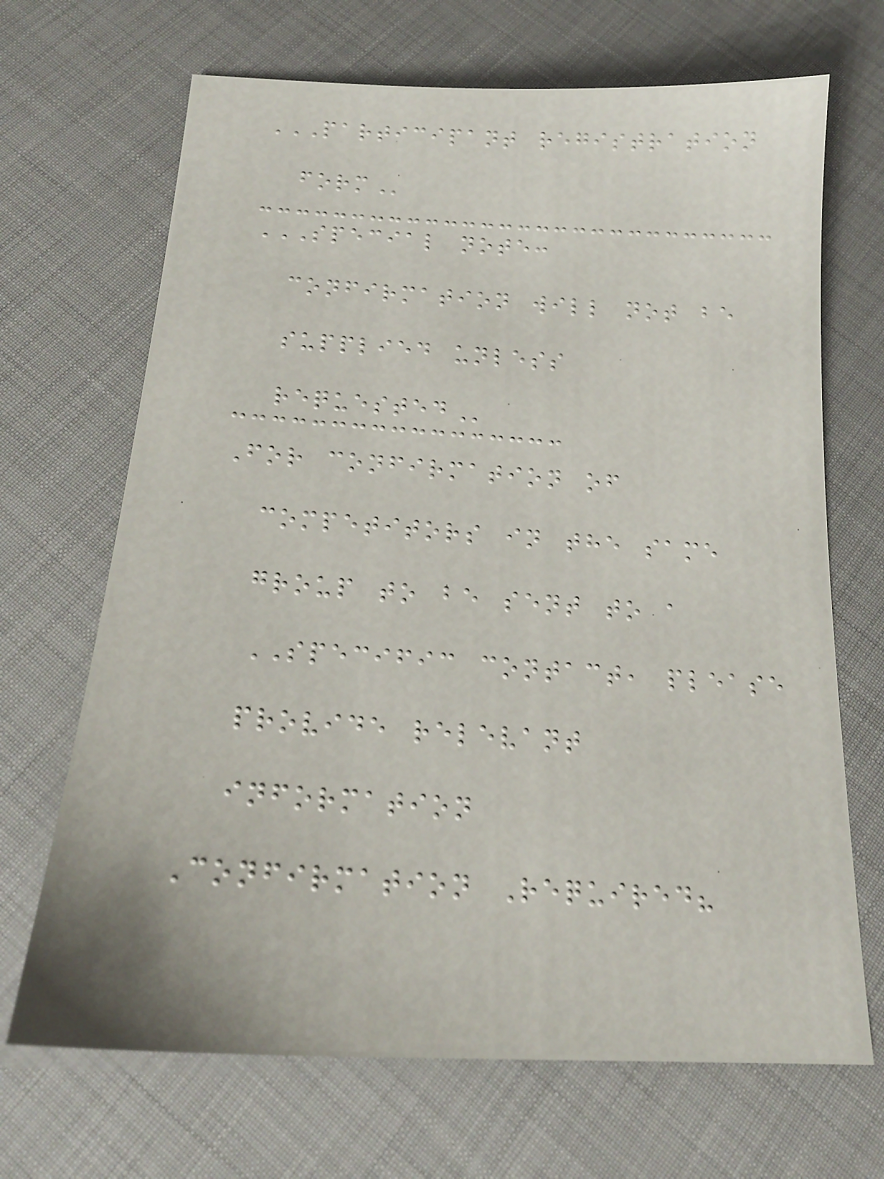PARTICIPANT REGISTRATION
FORM
SPECIAL NOTE:
CONFIRMATION WILL NOT BE
SUPPLIED UNLESS
REQUESTED
For confirmation of
competitors in the same
group to be sent to a
SPECIFIC contact, please
provide relevant
information
Confirmation Required?
